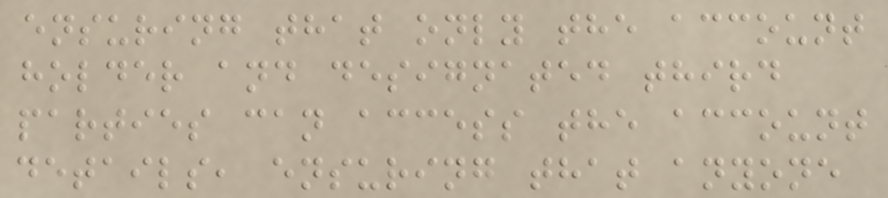ensuring that only the account
holder and designated third
parties can access the account
details, ensuring that anyone
